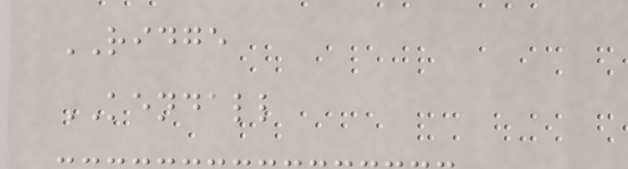RIDGE
KENDALL
